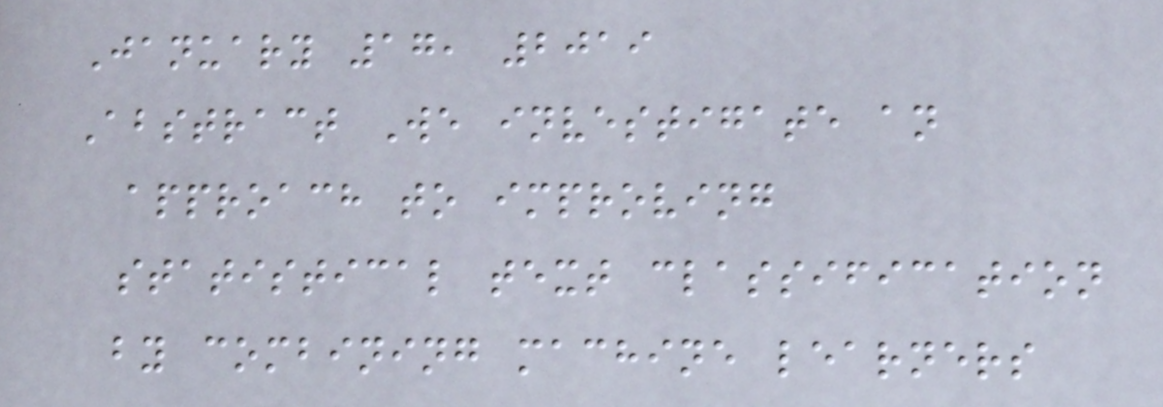January 17, 2019
Abstract We investigate an
approach to improving
statistical text classification
by combining machine learners
